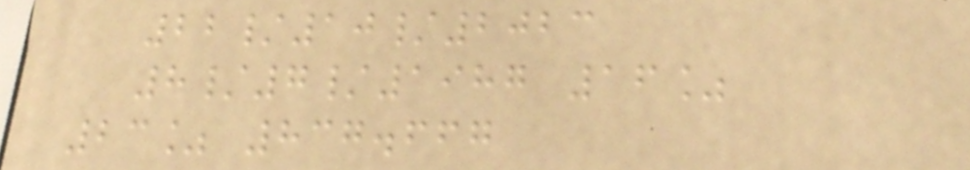22/10/2023
8/7/1987 16%
23% 837.667
